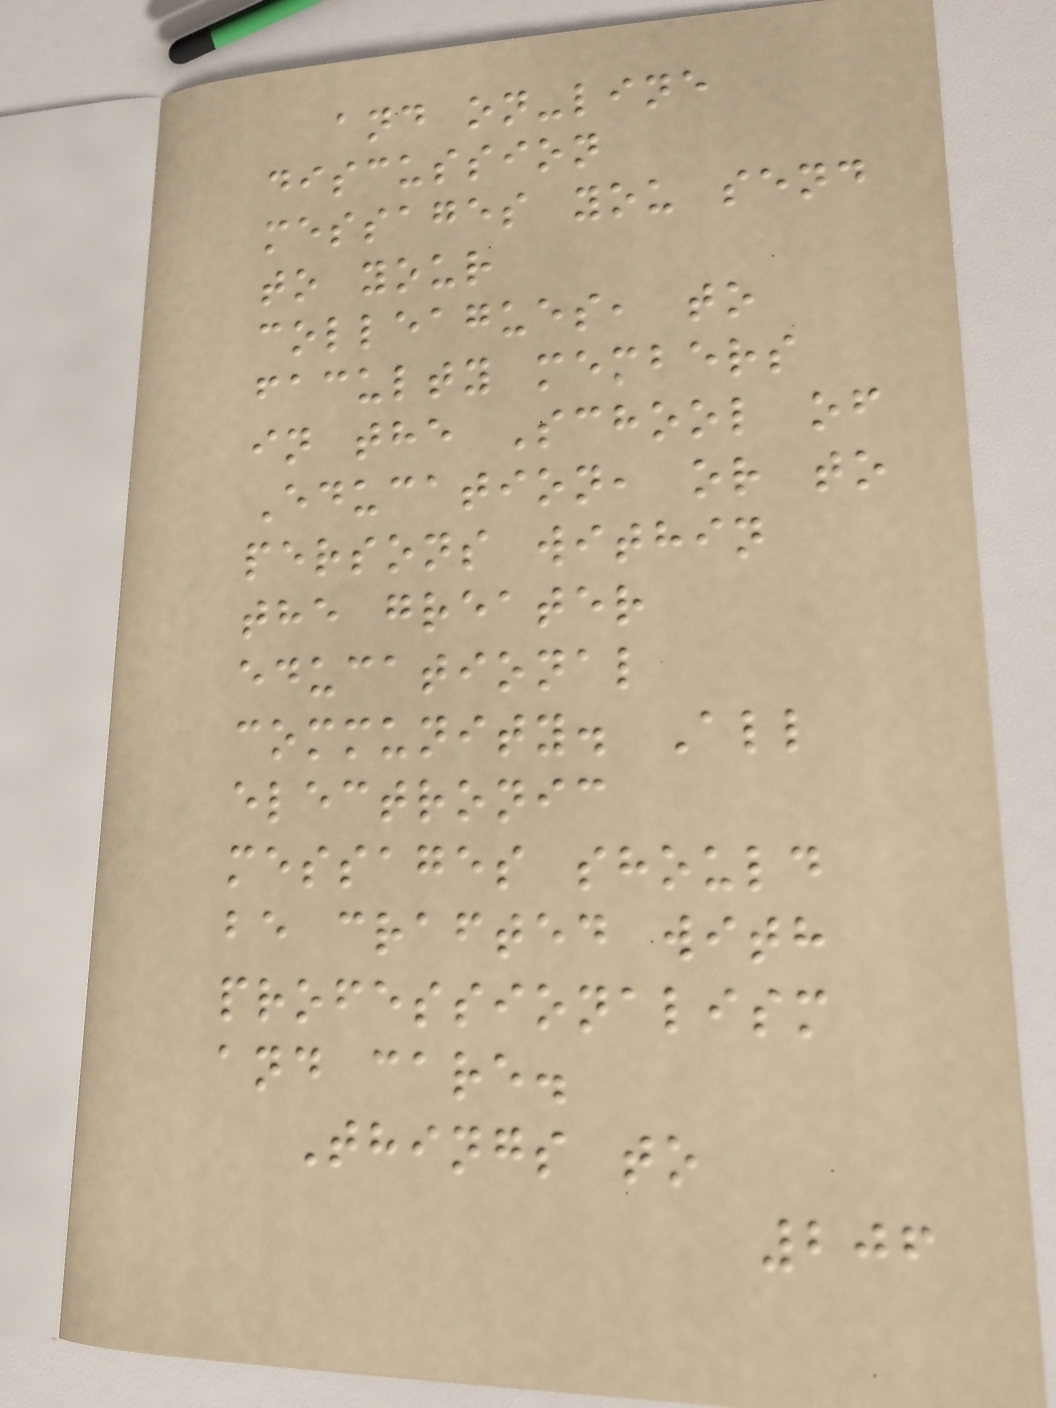and on-line
discussion
messages you send
to your
colleagues, to
faculty members
in the School of
Education, or to
persons within
the greater
educational
community. All
electronic
messages should
be crafted with
professionalism
and care.
Things to
206
